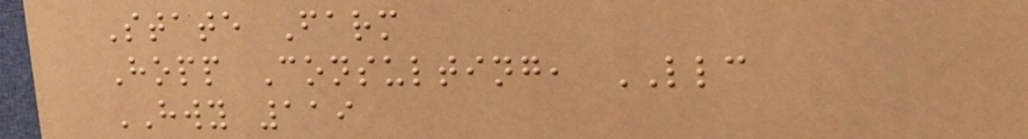State Farm
Hopp Consulting, LLC
HWY 119
